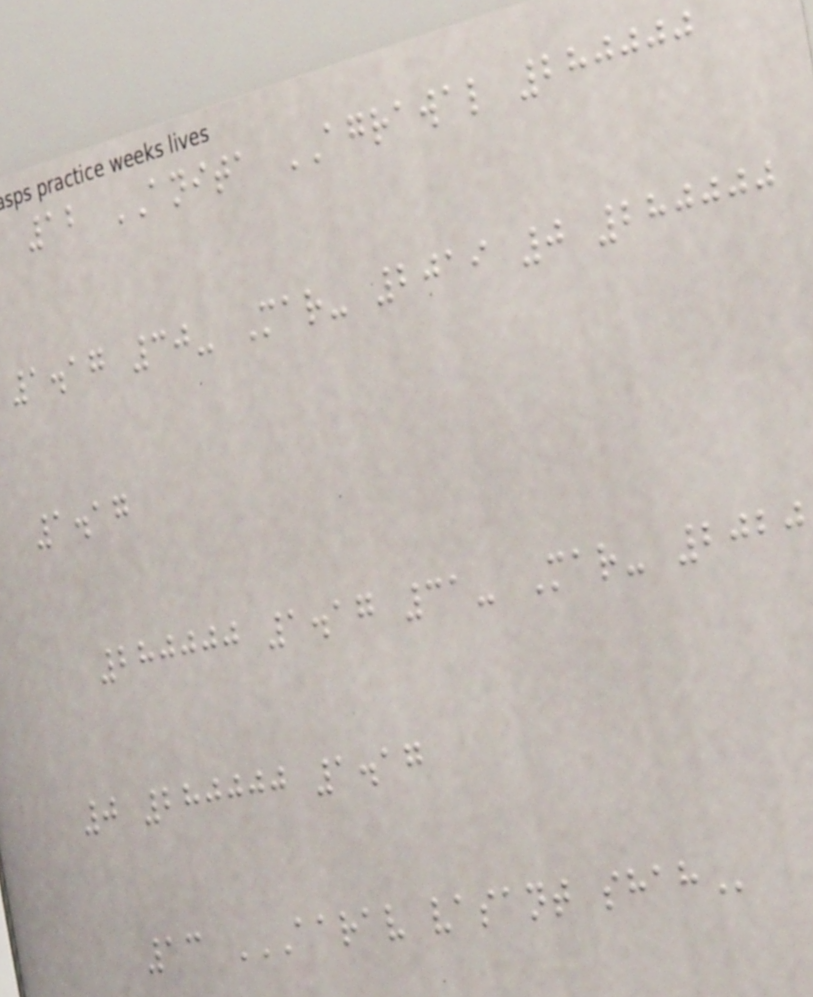12 ANITA AGRAWAL 280000
1.17 30- Mar- 2019 0 280000
1.17
280000 1.17 31- Mar- 2020
0 280000 1.17
13 AARAV VASANT SHAH
